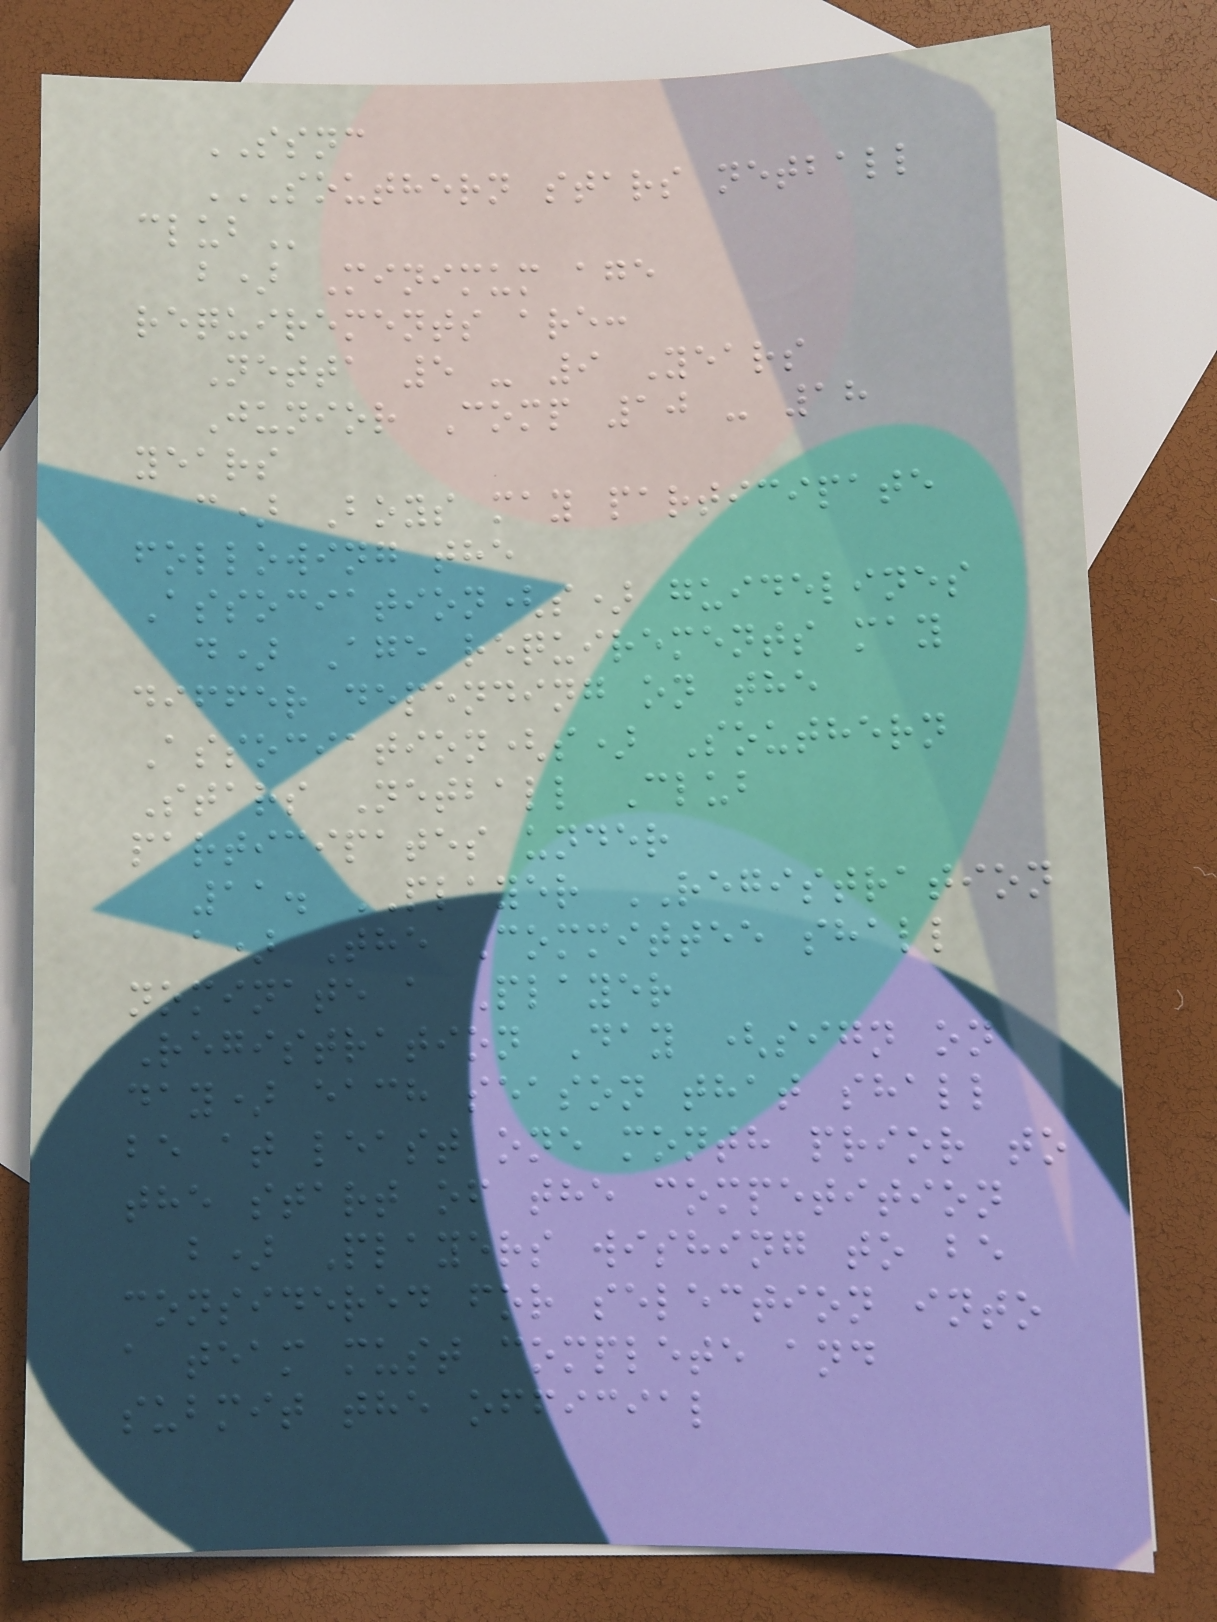SSNC
SOUTHERN STARS NETBALL
CLUB
b) Minimum age
requirements are:
Netta 5 - 9 Years
Junior Comp 10 - 18
years
c) Boys may participate
following the
Association(s) guidelines
d) Age requirements may
differ depending on the
Association(s) Southern
Stars Netball Club
participates under
11. PLAYER REGISTRATION
a) The Committee shall
nominate a Player
Registration Day (sign on
day) each season that shall
be at least one month prior to
the start of the competition
b) Players wishing to be
considered for selection into
a team must complete and
submit the official
